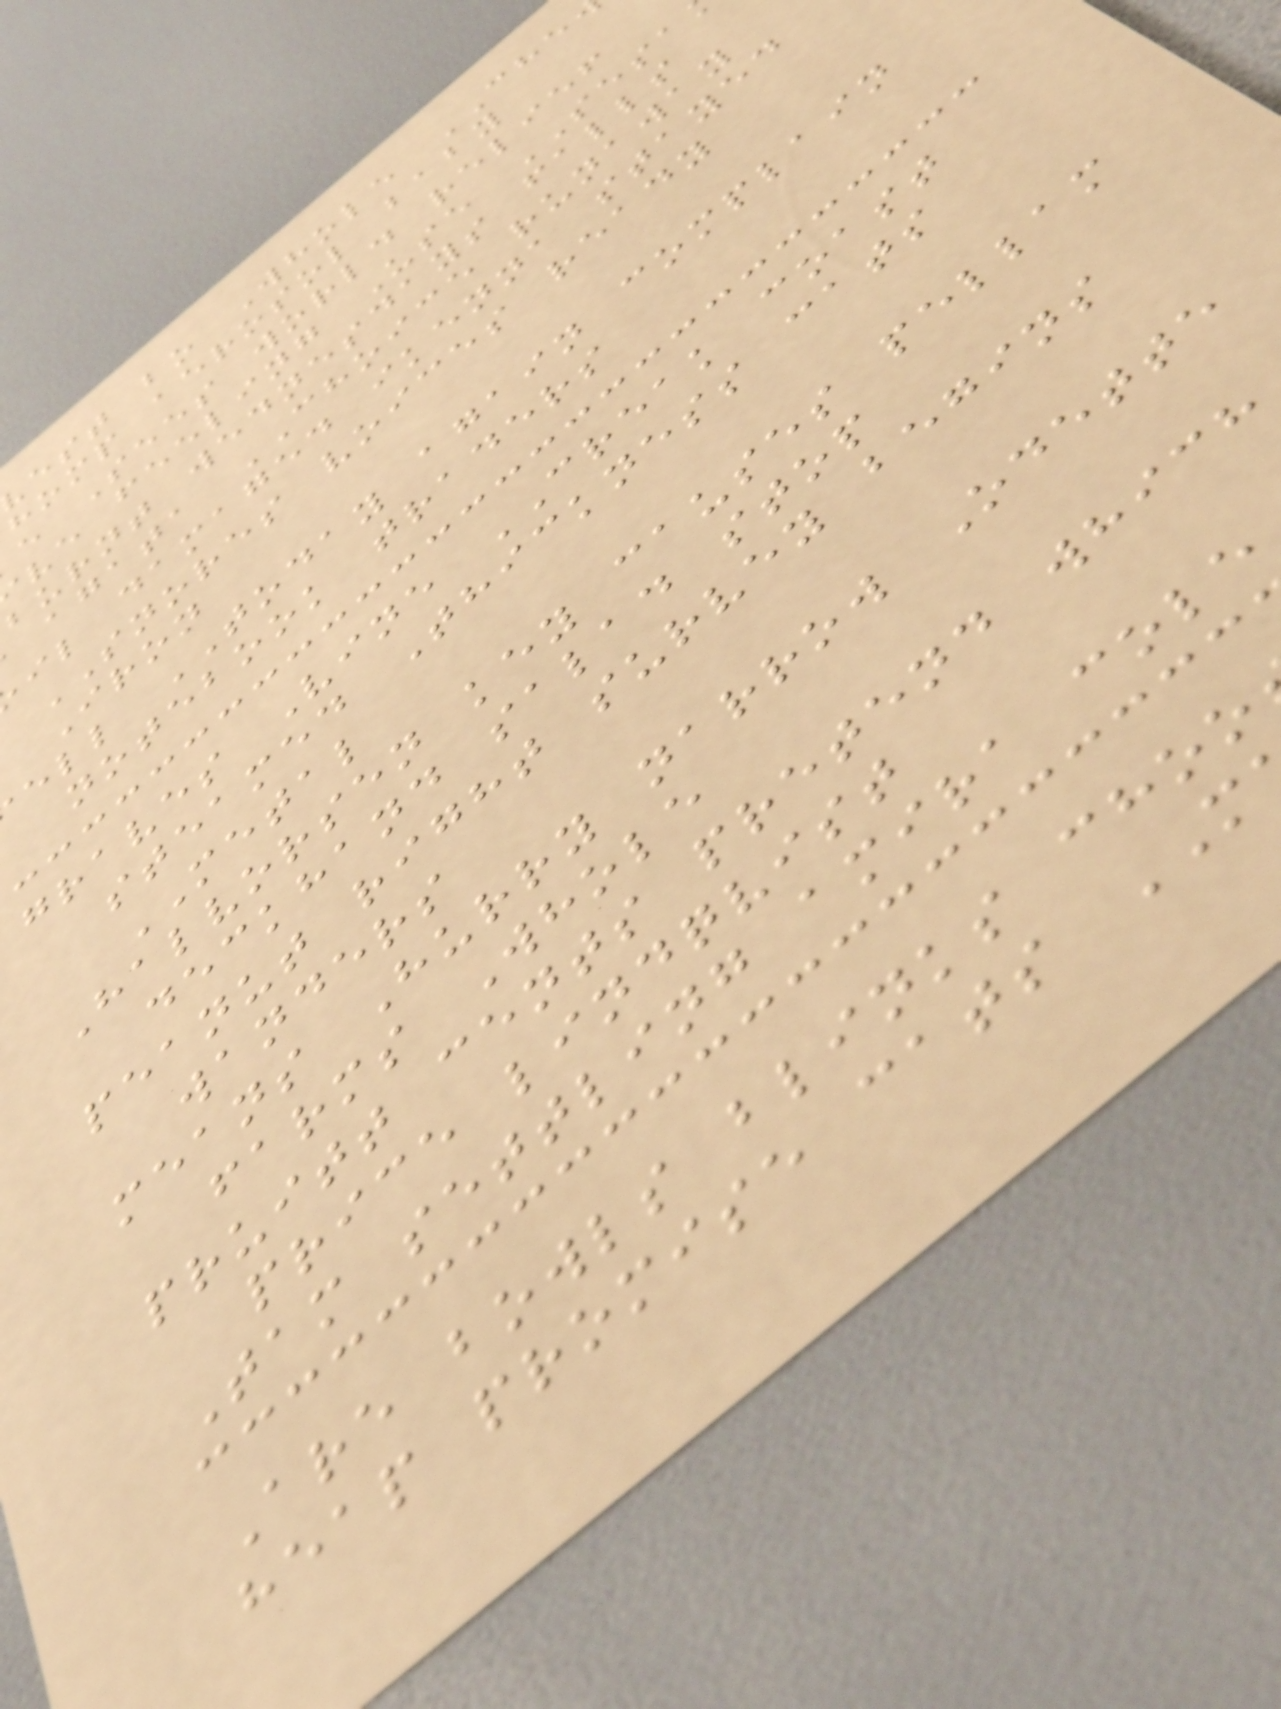est bo Whole CHE
homp aerosol baby
e Sees world relief
ve feeling Use SESA
burnt wednesdays falls
agata CHOICE runaway
il damaged ikenna stayed
SNORES voices ready
Iron
ell TODAY again complain
notebook traders
graves Vine CREAK coast
steamed Thickness cats
METAL
Halvorsen key causes pellam
deckhand salad stop
peanut right survey begins
wanders
means Hurry narrow Odette
farms Whole
pruitt cents pretend which
price lindqvist
Tam settling amira cole
Are bowls blinks choo
heap promise cats
